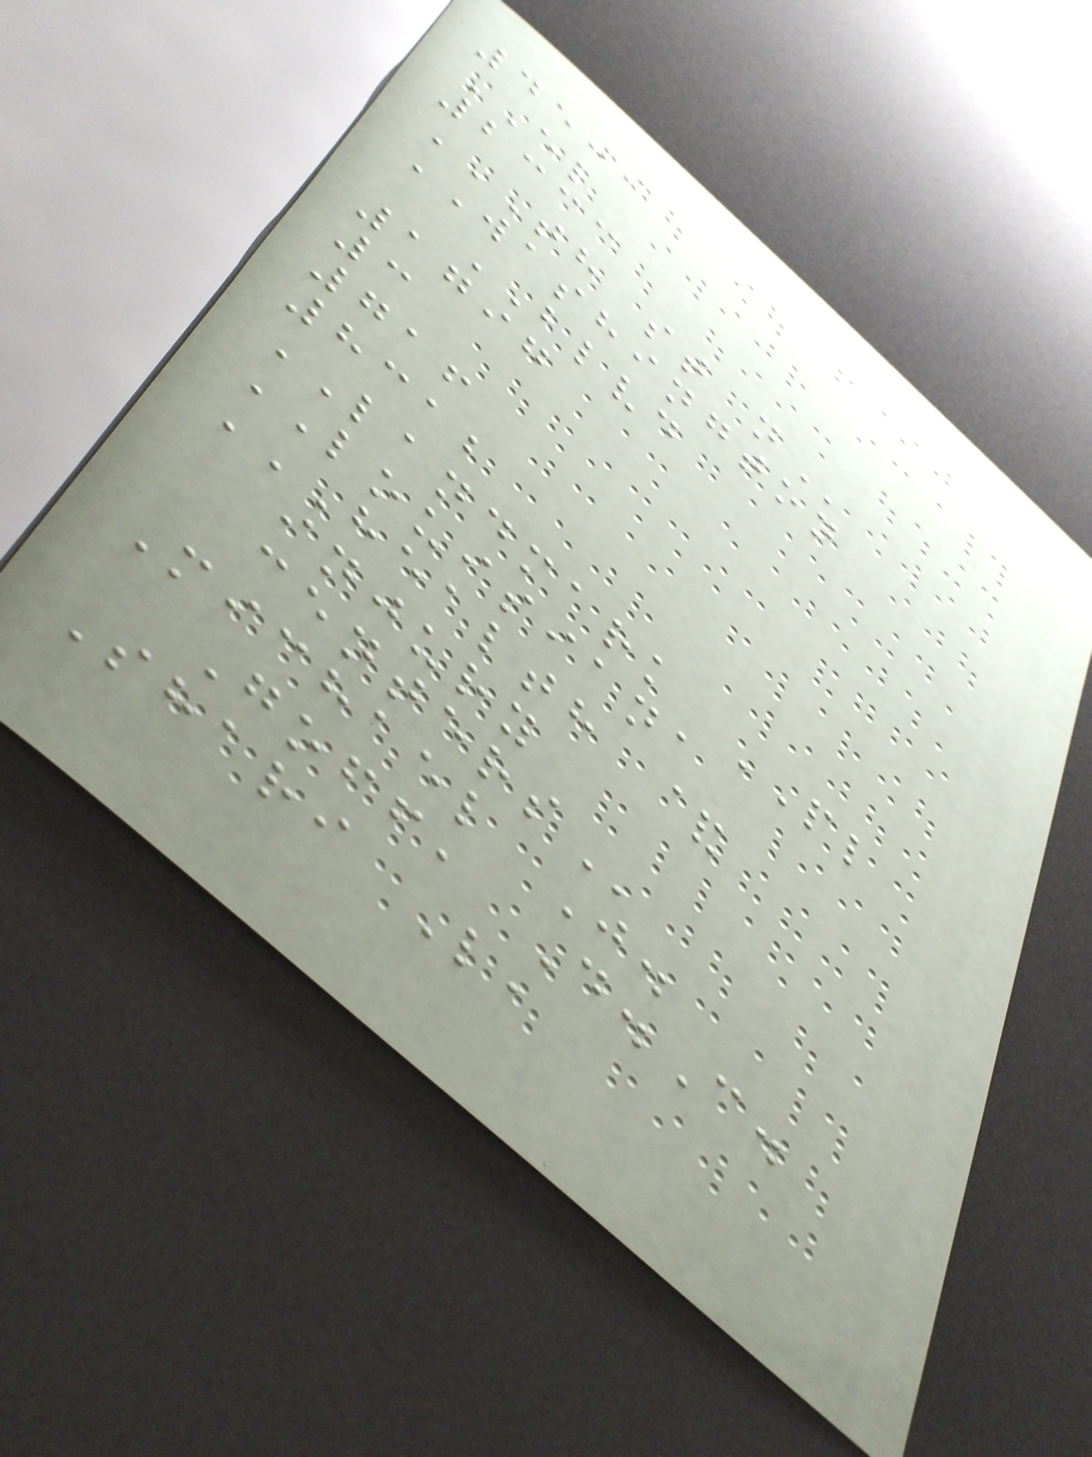4509
EL
2333
TH ST N
WASHINGTON
BLVD
1797
3
716
8312
LANDMARK PL
LOUISIANA
HEALTH &
INJURY
CENTERS
Michael J.
Goff, D.C.
Shari L,
